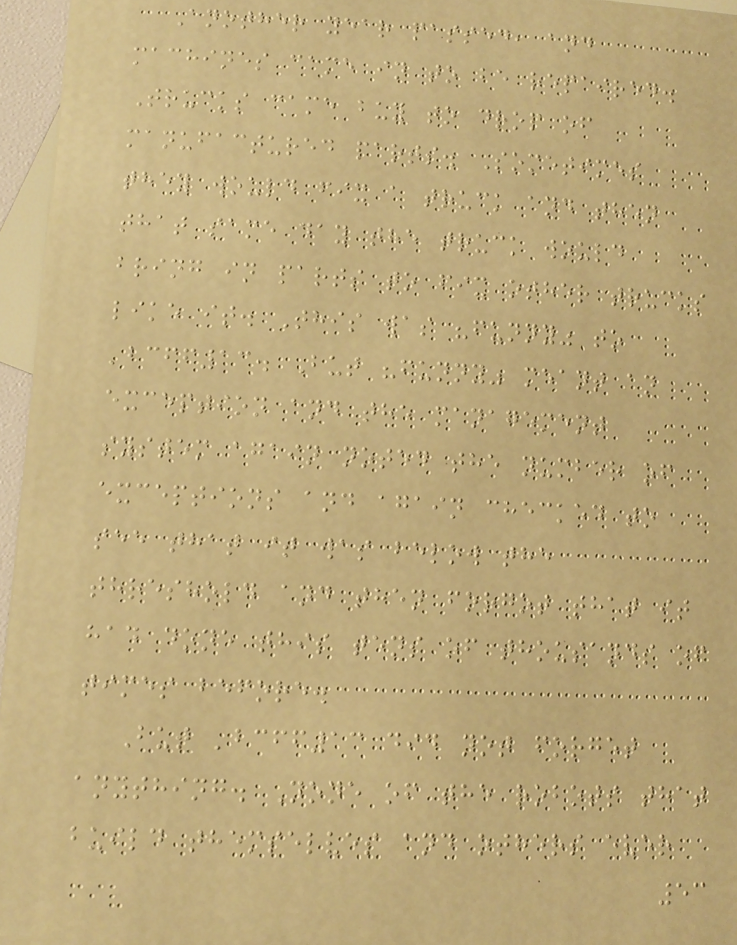Another year passed, and
machines came in to be repaired.
Trucks came buy to drop of
manufactured parts. Sometimes
they would fix a truck and then
that same day the truck would
bring in parts to fix other trucks
like it. This was "funny" to
'bcff13. But "funny" meant an
exception and the management
system again noted the number of
exceptions and again checked to
see that it was below the
threshold and then forgot that it
had done this tens of thousands of
times before.
But 'bcff13 did not forget
anything. None of the robots that
build themselves and others ever
53
